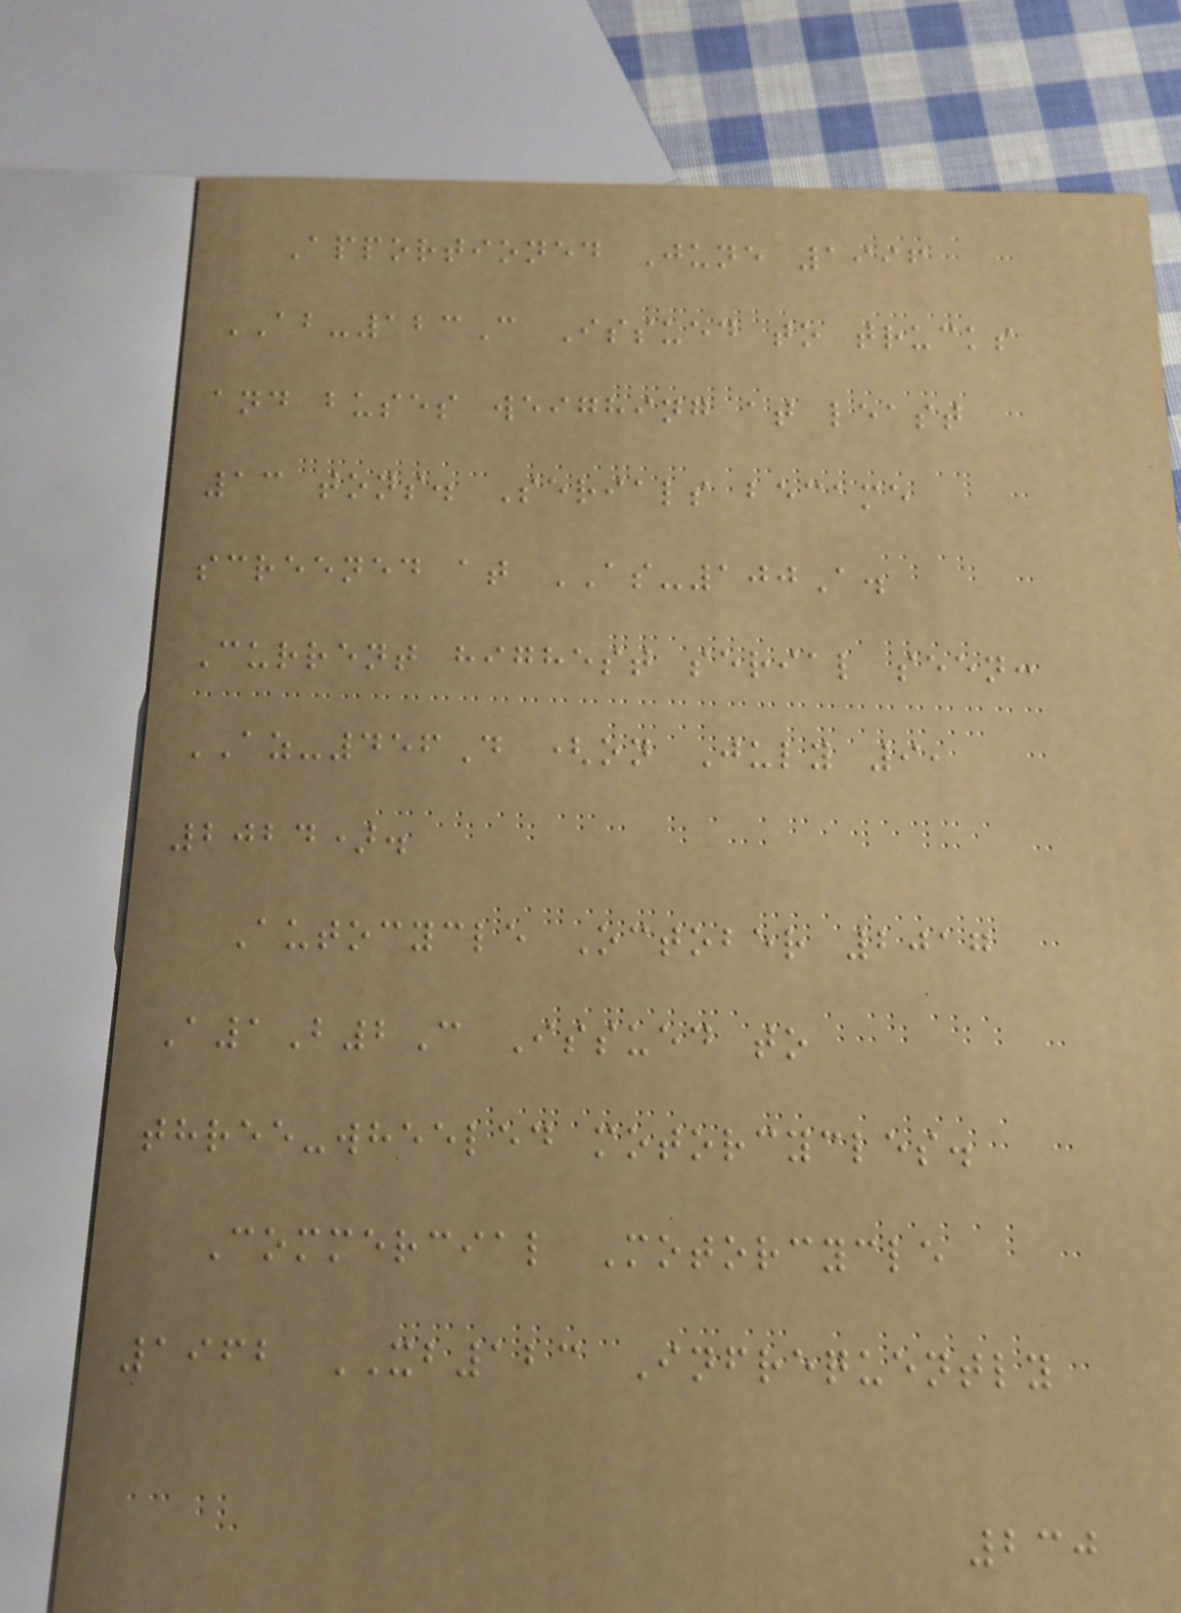Apportioned June 1996
AB-123C Issued to trucks
and buses weighing at least
13 tons. Serials became
screened at AS-100A.
Current highest serial seen:
AZ-456D (on July 9,
2024).
Autocycle October 2017
A1B2C Issued to
three-wheeled motorcycles.
Commercial Motorcycle
1962 XB123 Infrequently
230
